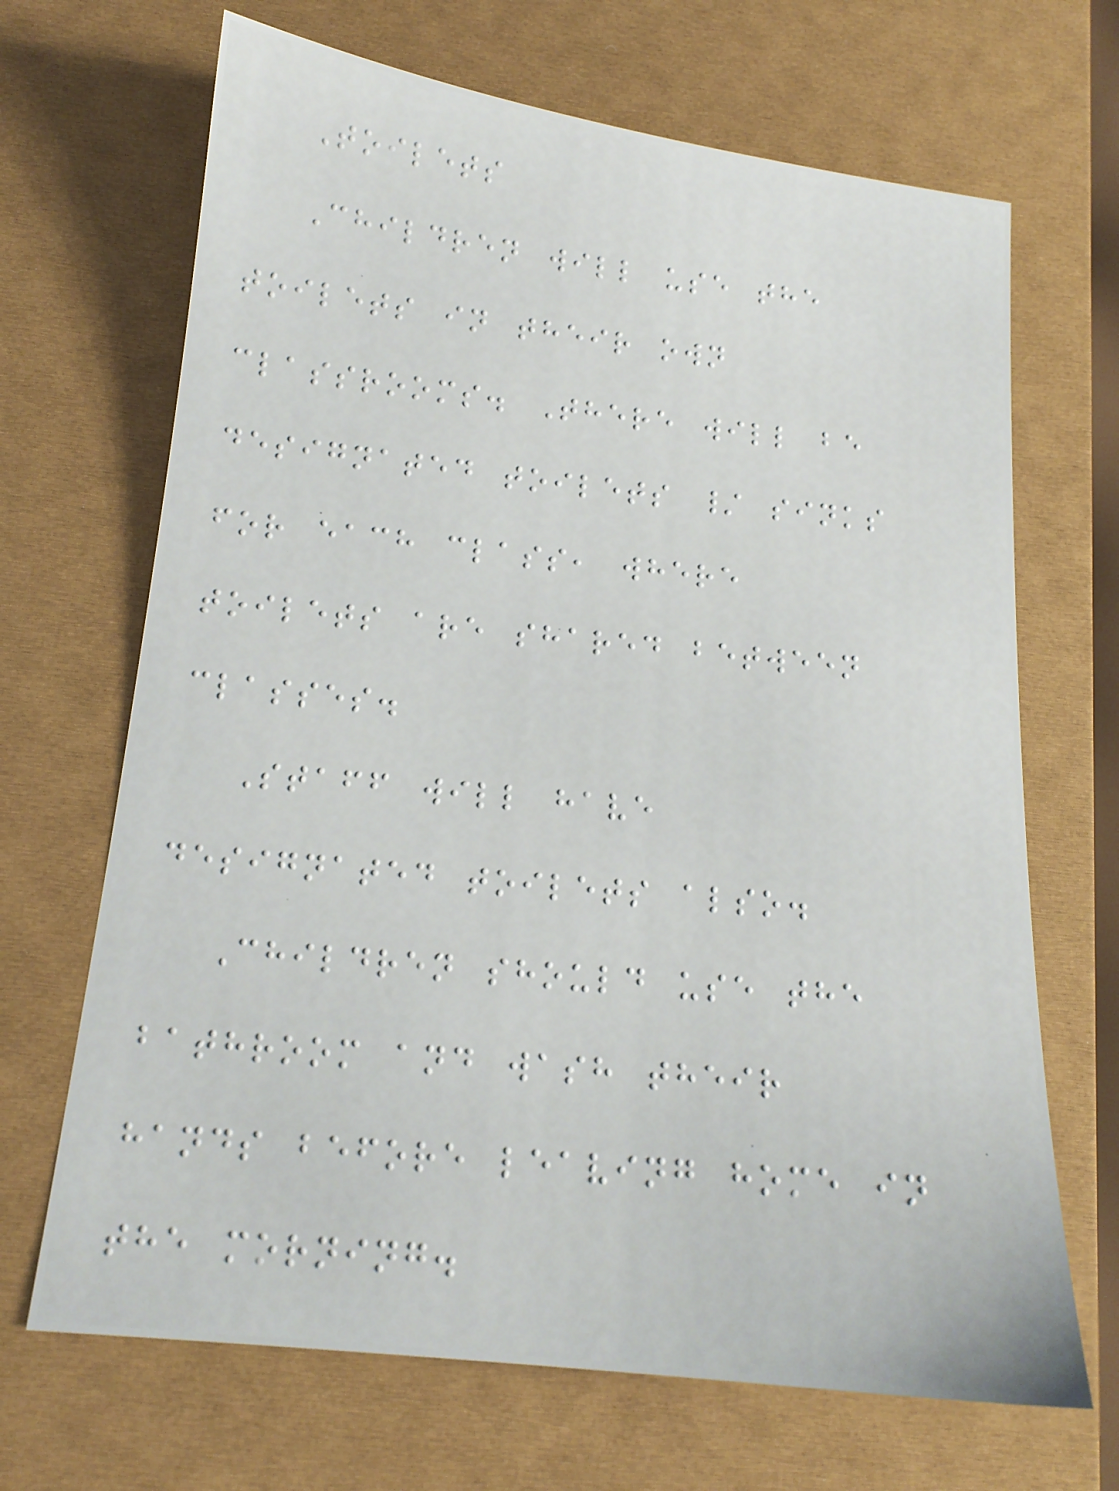Toilets
Children will use the
toilets in their own
classrooms. There will be
designated toilets / sinks
for each class, where
toilets are shared between
classes.
Staff will have
designated toilets also.
Children should use the
bathroom and wash their
hands before leaving home in
the morning.
